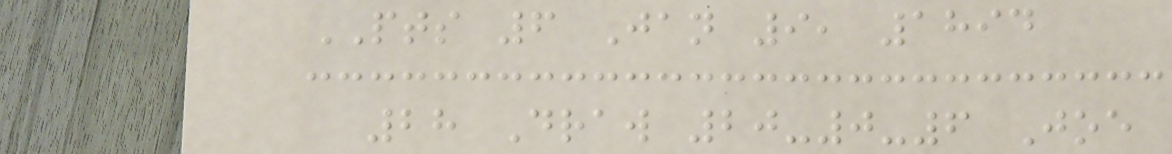PTS 6 Jan 9, 1894
28 Draw 20-0-6 Joe
